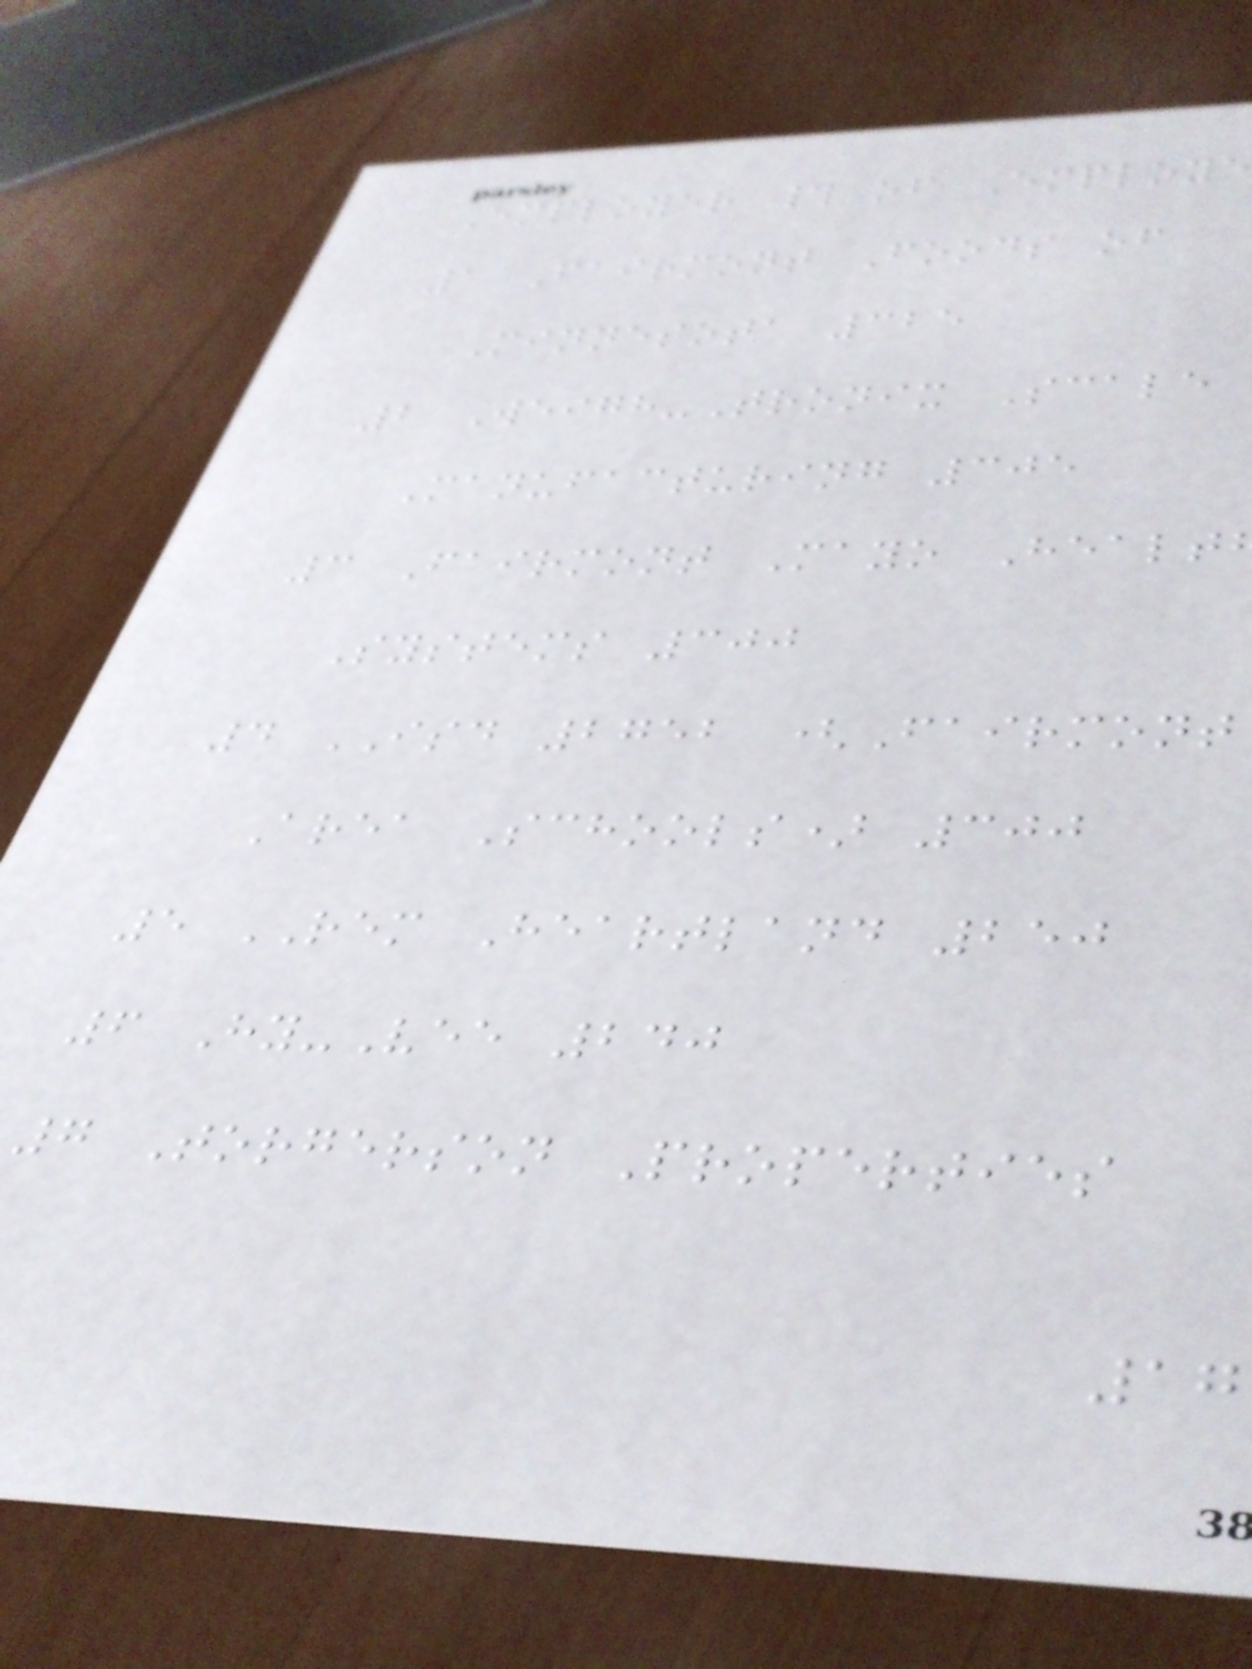Employer # of Employe
1 Fairmont Foods of
Minnesota 325
2 Weigh-Tronix Scale
Manufacturing 305
3 Fairmont Mayo Healt
Systems 300
4 ISD 2752 (Fairmont
Area Schools) 300
5 REM Heartland 250
6 Hy-Vee 240
7 Torgerson Properties
